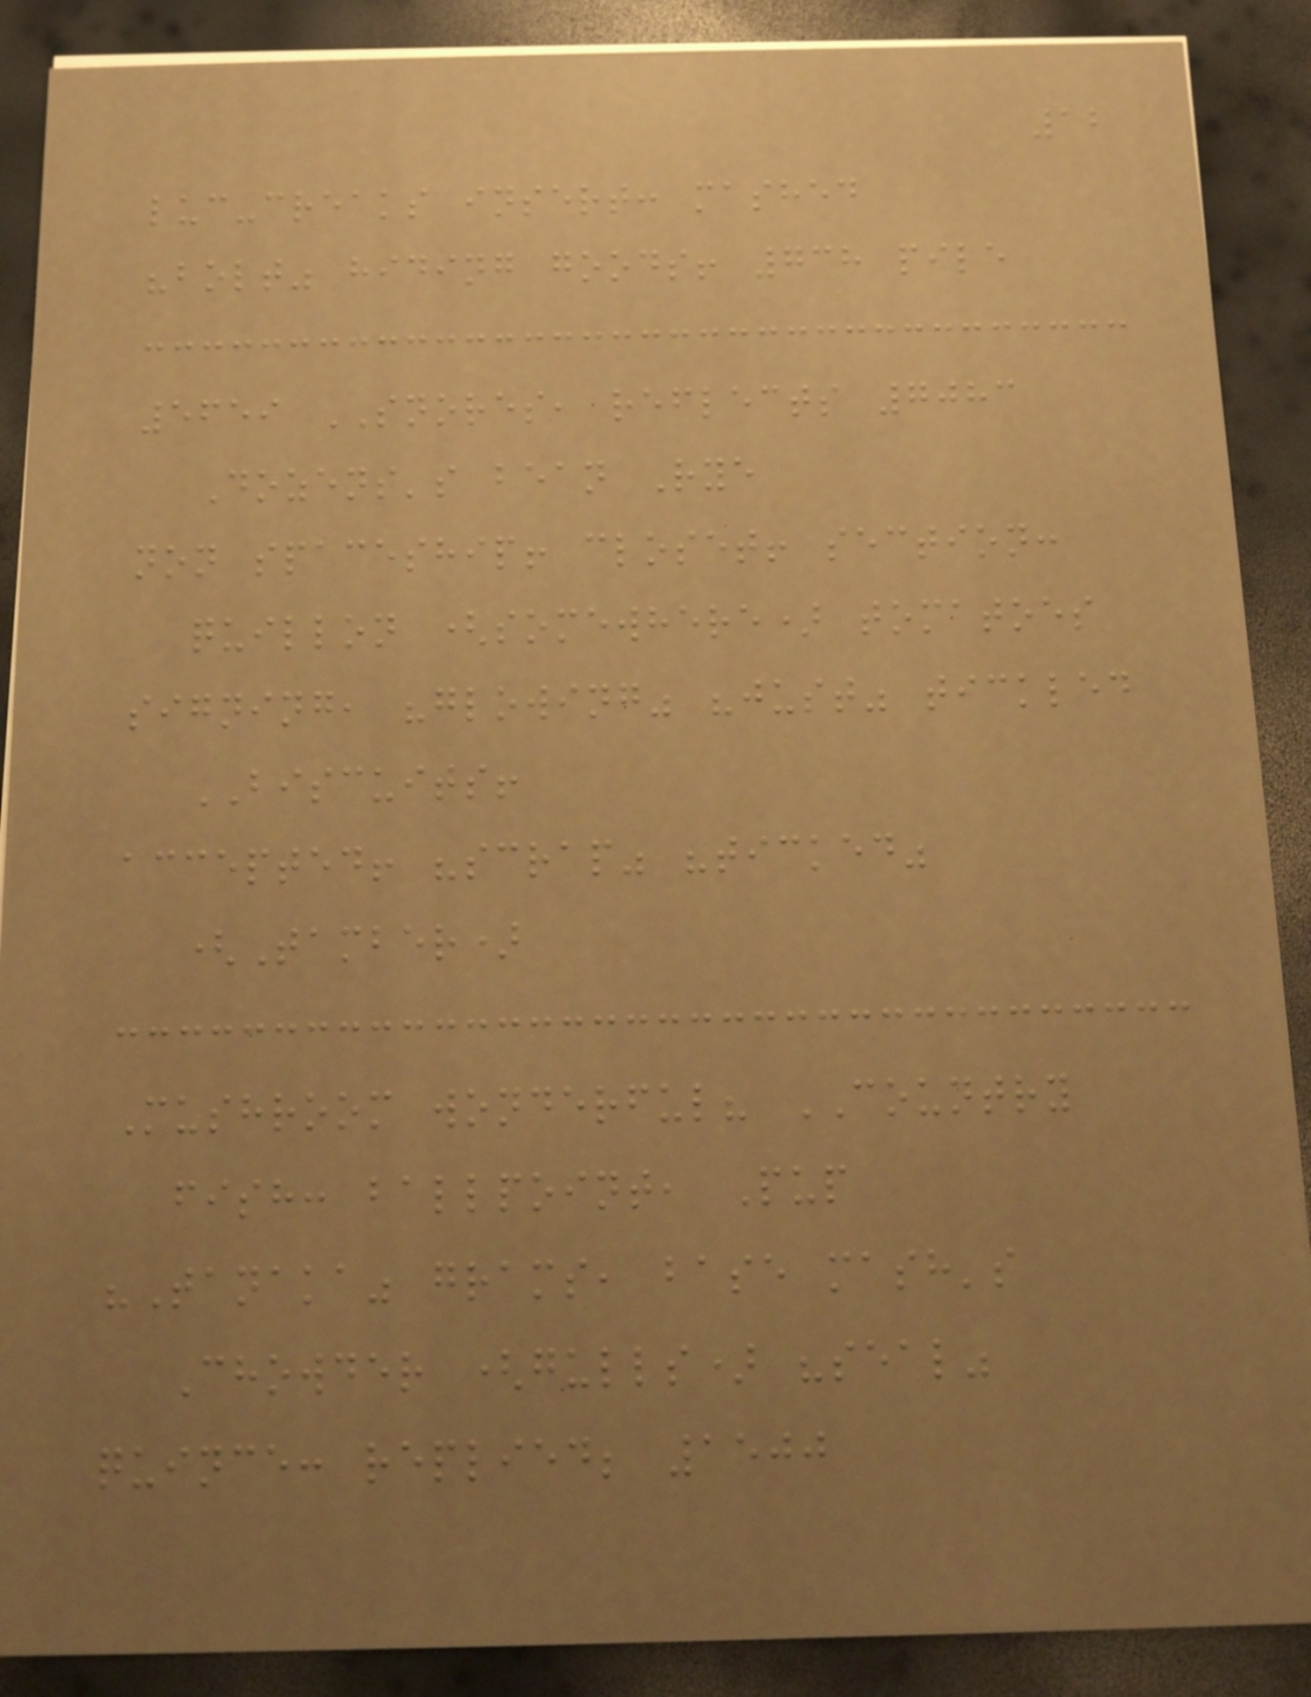12
luc-creaks insert: mashed
"bolt" hiding goods! 738 pile
5659 SNORES, reflects 7083
Dozens's bean Rye
non spaceship! closet! section:
quillon (somewhere) tomatoes
signing, "glowing" "just" tickled
BISCUITS!
accepted! "scrap" "ticked"
(Tamber)
Mushroom wonderful? COUNTRY
fish: ballpoint, Pup
"Tanaka" grams, base mash's
Chowder (gulls) "seal"
quince: replied; 1500
